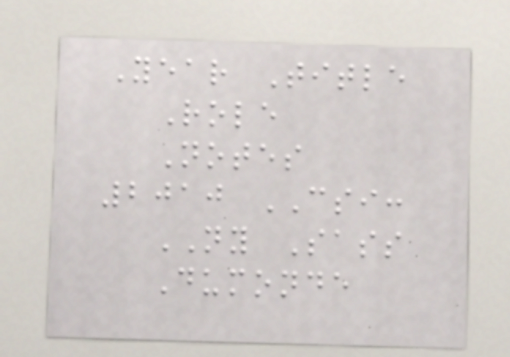Year Title
Role
Notes
2010 CSI:
NY Sass
Dumonde
